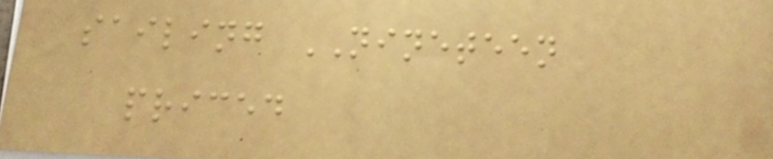sailing NINETEEN
priced
